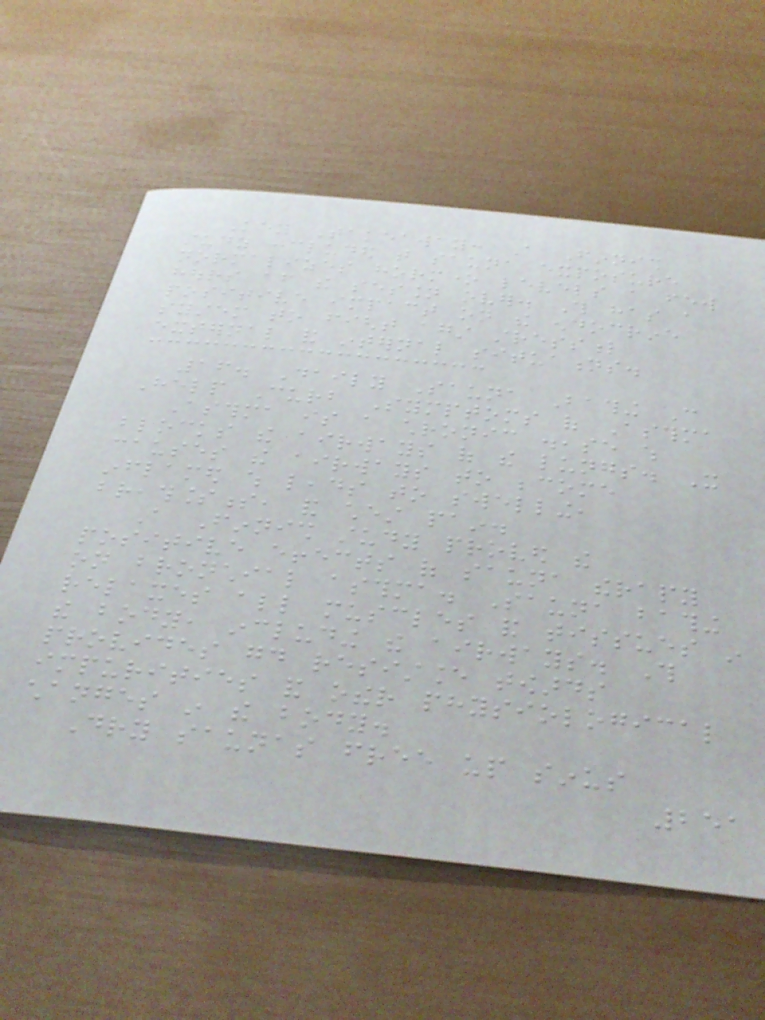Key Takeaway: A Finnish
study concluded that sauna exposure
normalizes hormone levels a few
hours after the session over. This has a
positive impact on the endocrine
system to fight against stressful
external and internal situations.
16. Daily Sauna Bathing Can
Help Curb Symptoms of Asthma
Asthma is a chronic disease which
blocks the airways of the lungs. It
causes the airways to become
inflamed which leads to swelling,
breathlessness, and chest pain.
A Finnish study proved the
positive effects of sauna therapy
on bronchial asthma. Sauna bathing
relaxes all muscles and tissues in
the body, including the airways. This
provides good resistance towards
impurities and other physiological
changes in the body.
Dry saunas free up sinus
251
